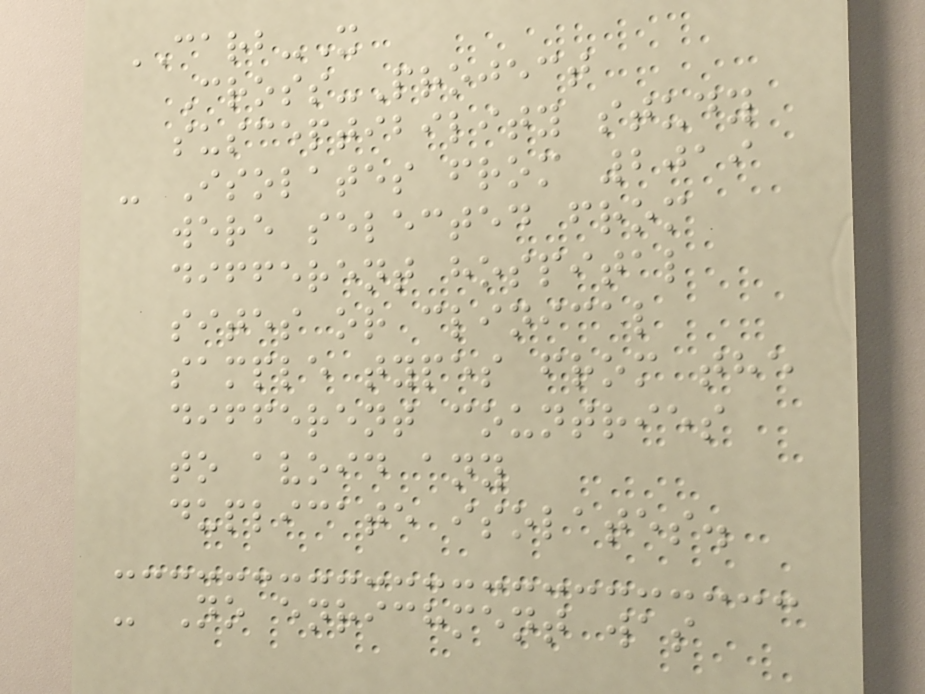CARB-X
Cross-Project
susceptibility study
- Isolates from 2019
were selected from
different hospital
sites or clinical
sample types from the
different countries
to avoid any
duplicate isolates.
- No enrichment was
